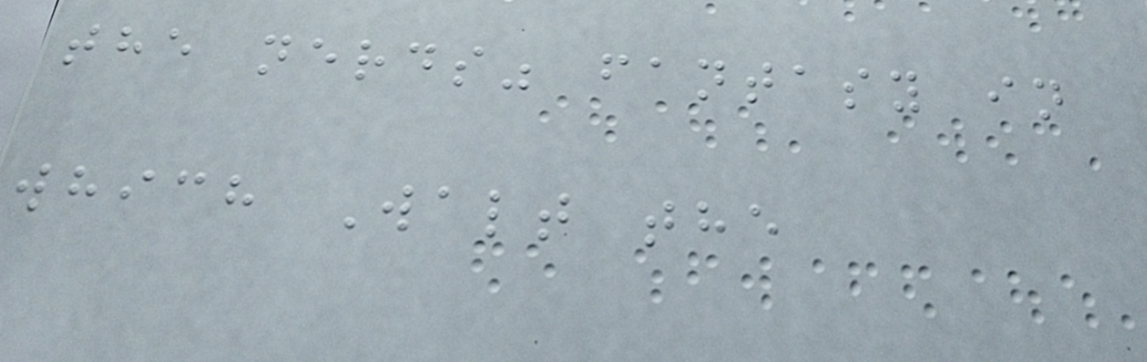the nerds" fantasy in
which Walt the
